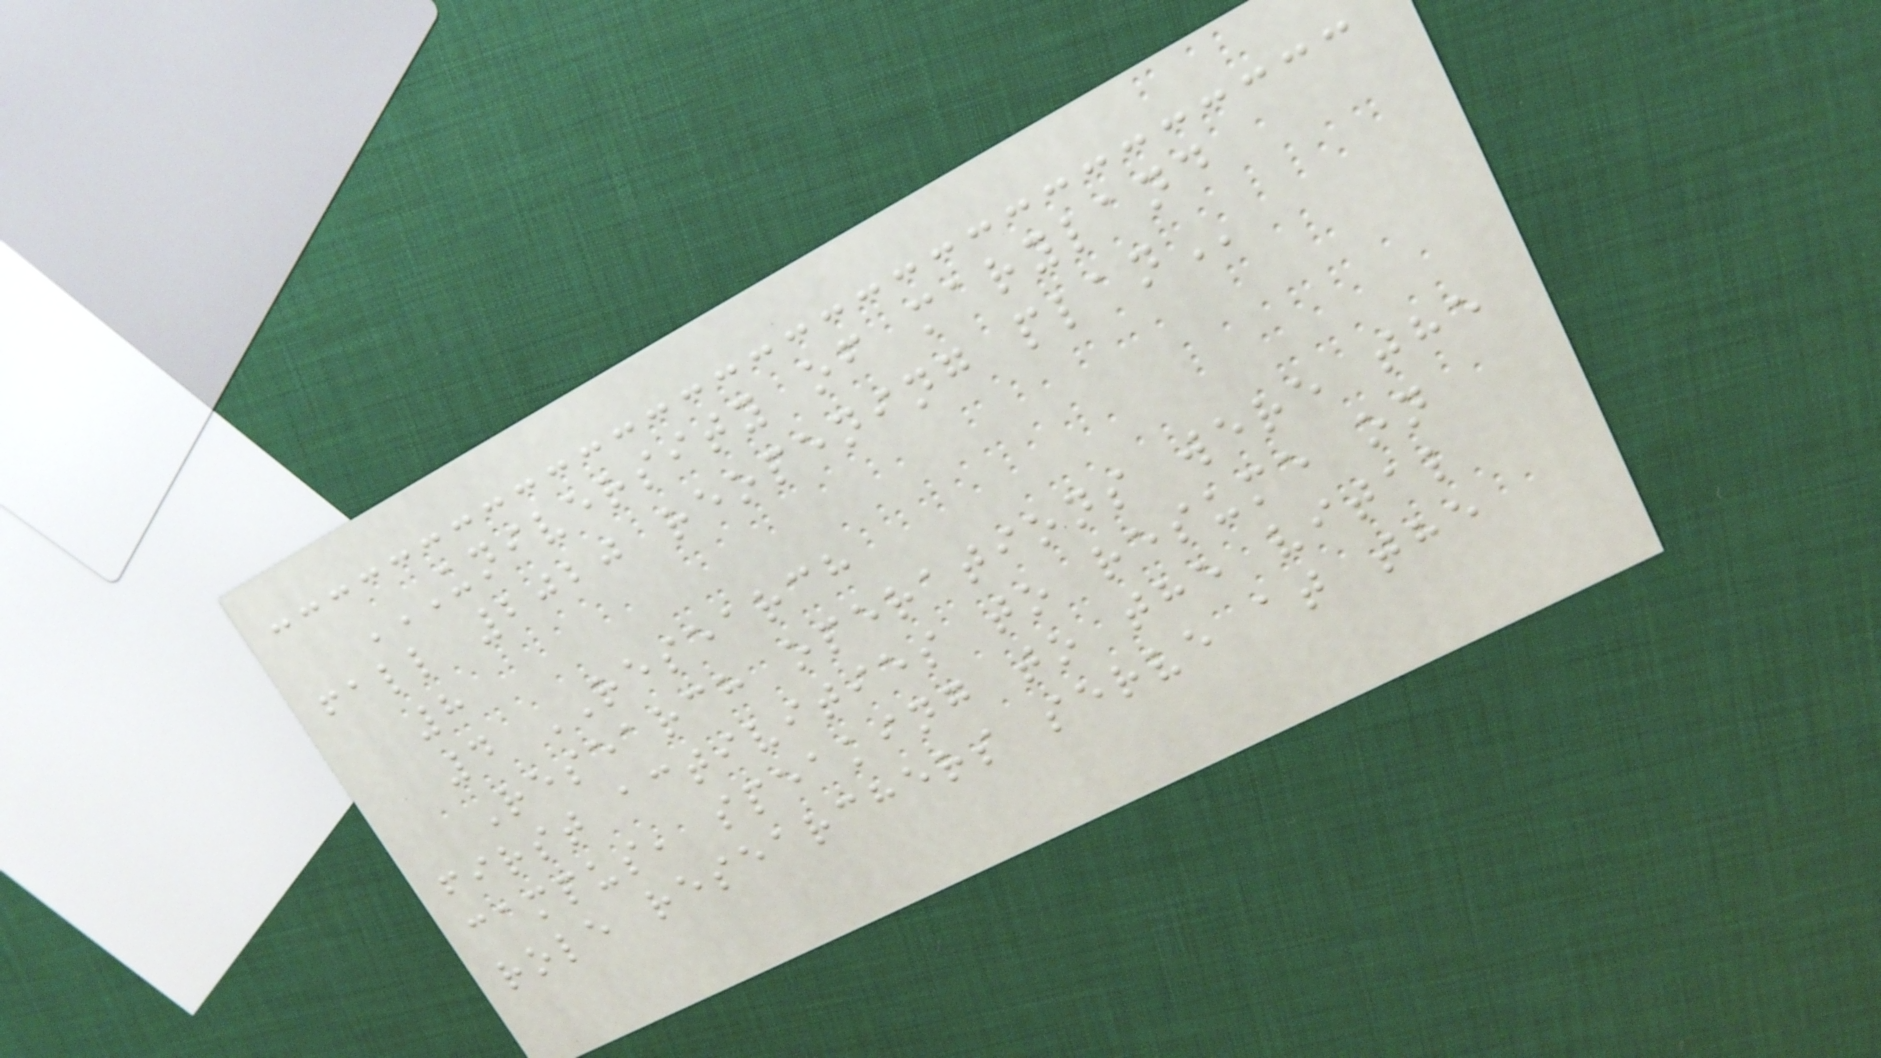UNIVERSITY OF MARYLAND
FALL 2020 REOPENING PLAN
8
4 RESEARCH
Research operations were the
first activities to resume on
campus, speaking to the vital
role researchers serve at the
